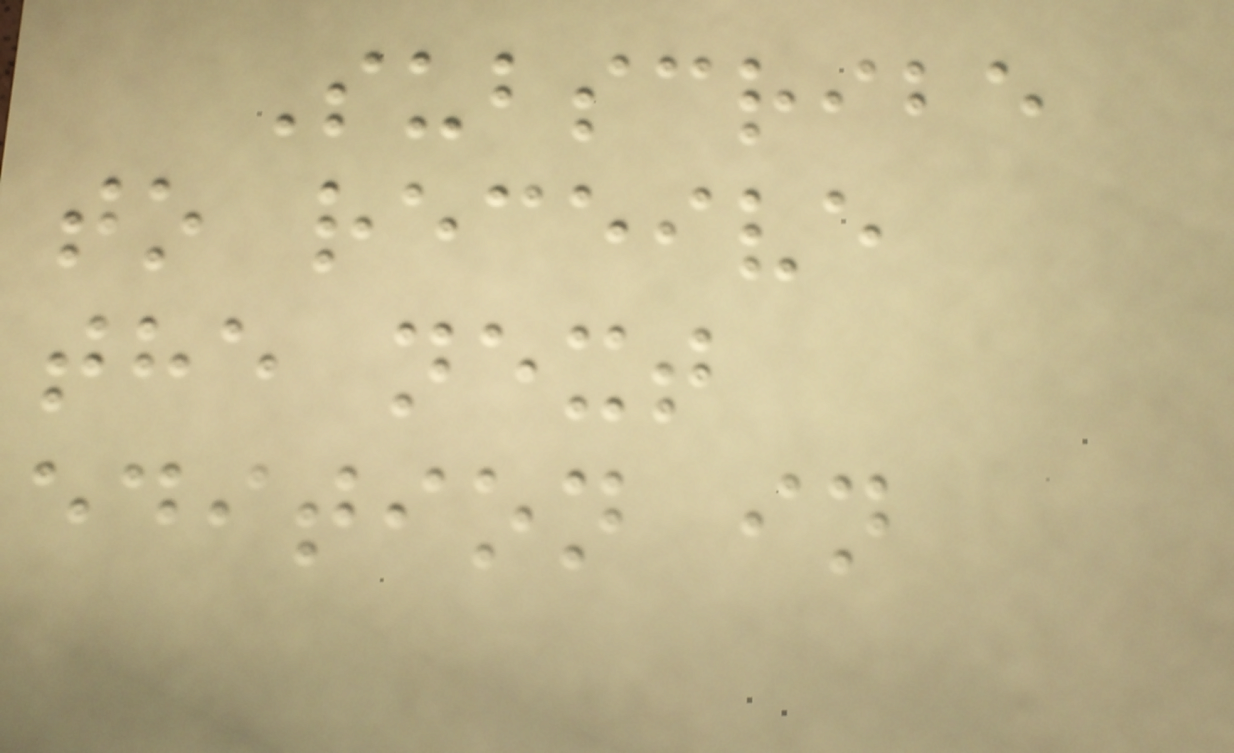Subscribe
to receive
the next
edition in
